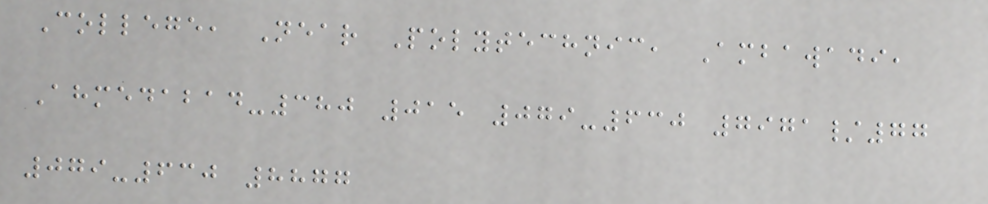College, Near Polytechnic, Ambawadi,
Ahmedabad-380 015 079-630 7971/77
079-630 8877
